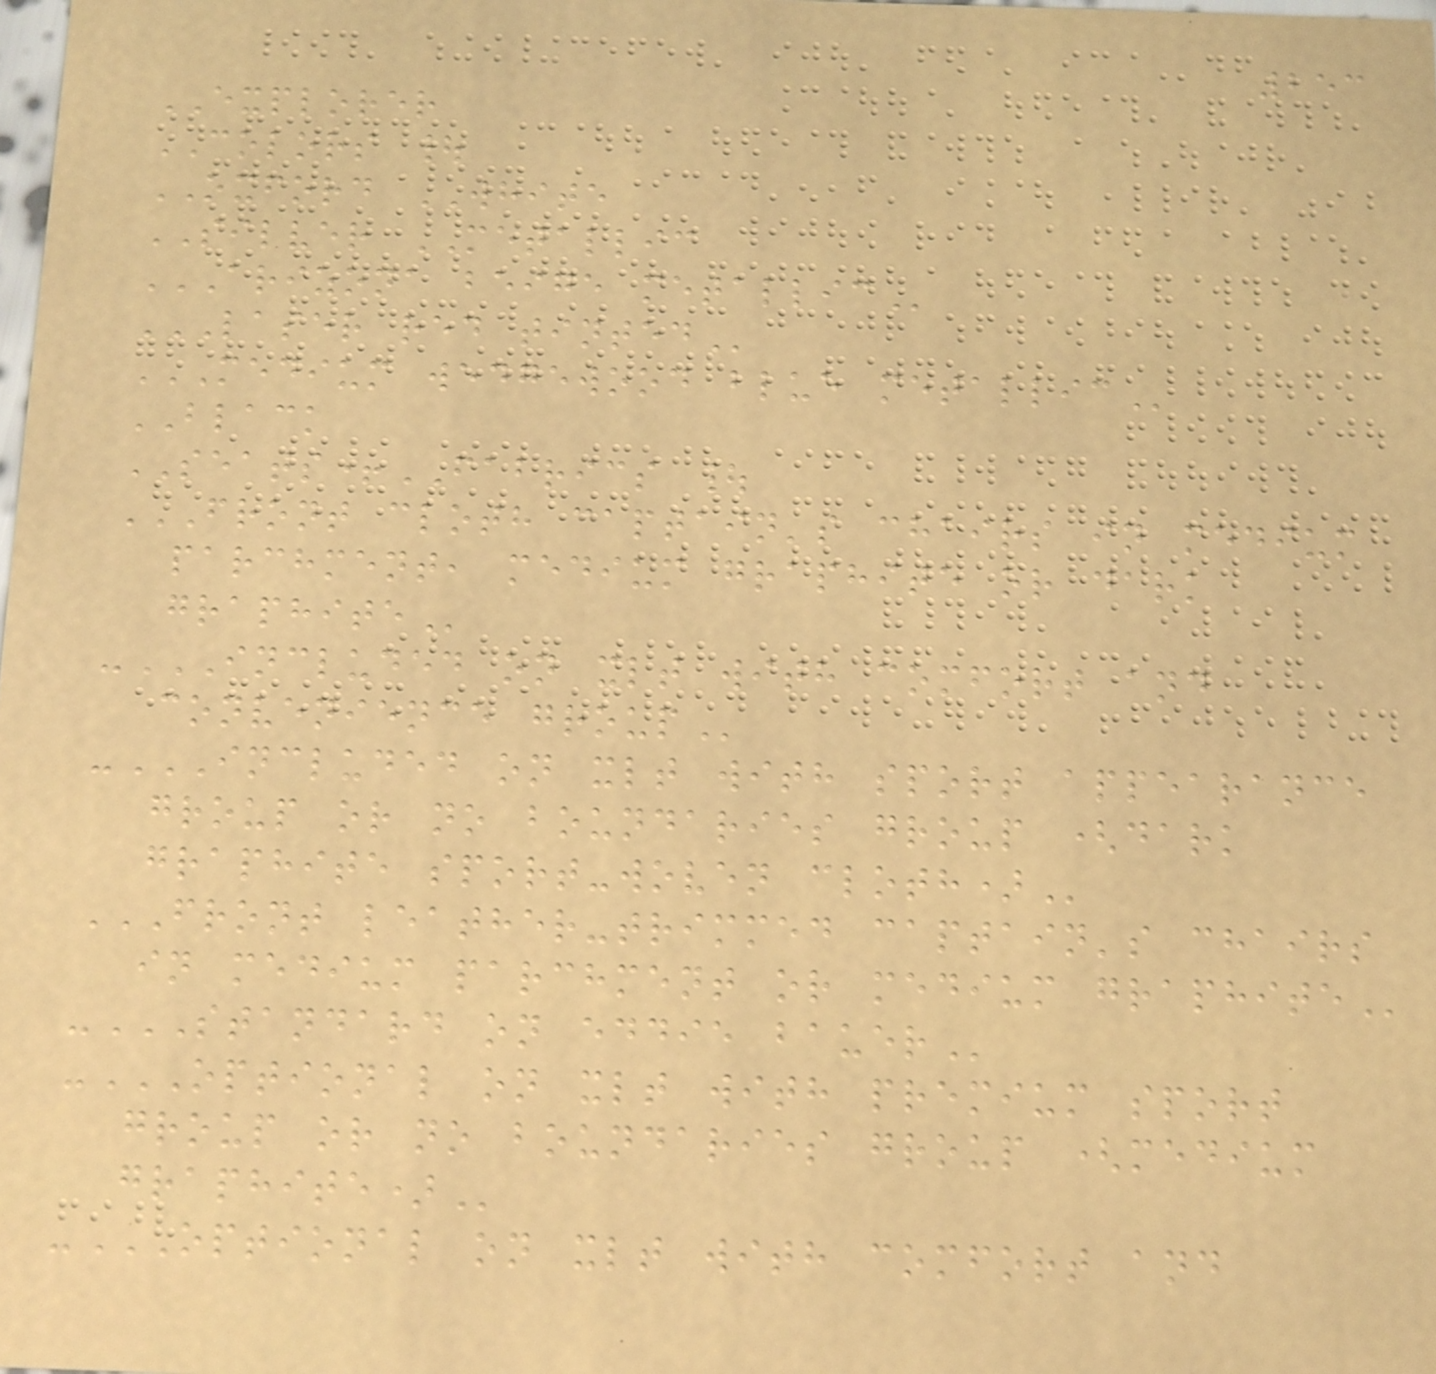253
EXPLORER
COLORS |
OXFORD WHITE
SILVER METALLIC
ARIZONA BEIGE METALLIC
LASER RED TINTED
MEDIUM WEDGEWOOD BLUE METALLIC
BLACK
SEATS+FABRICS |
FRONT CLOTH CAPTAIN'S CHAIRS IN MEDIUM
PARCHMENT, MEDIUM GRAPHITE OR DARK
GRAPHITE
-INCLUDED ON XLT WITH COMFORT AND
CONVENIENCE GROUP
-INCLUDED ON XLT WITH SPORT APPEARANCE
GROUP OR NO BOUNDARIES GROUP (DARK
GRAPHITE SPORT-WOVEN CLOTH)
FRONT LEATHER-TRIMMED CAPTAIN'S CHAIRS
IN MEDIUM PARCHMENT OR MEDIUM GRAPHITE
-STANDARD ON EDDIE BAUER
-OPTIONAL ON XLT WITH PREMIUM SPORT
GROUP OR NO BOUNDARIES GROUP (MEDIUM
GRAPHITE)
-OPTIONAL ON XLT WITH COMFORT AND
